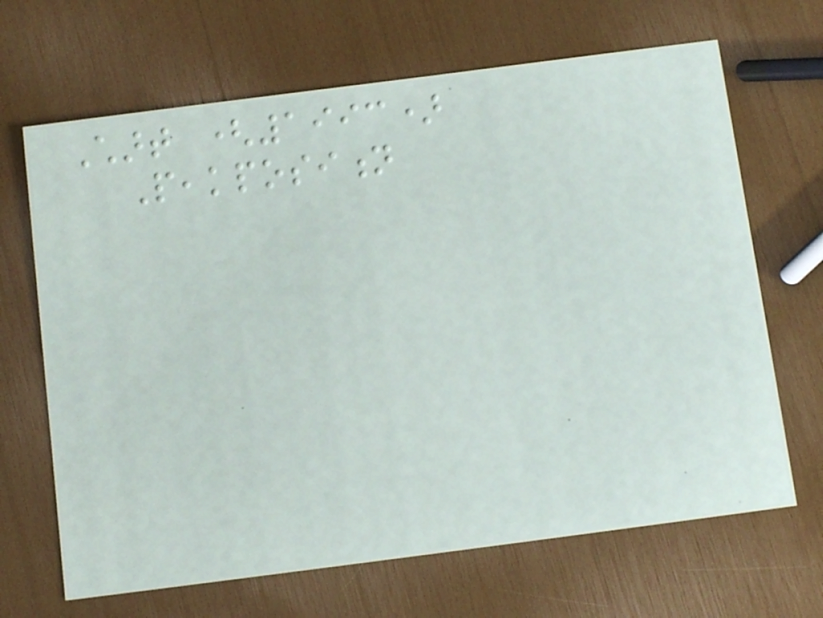Chart (1993)
Peakposition
